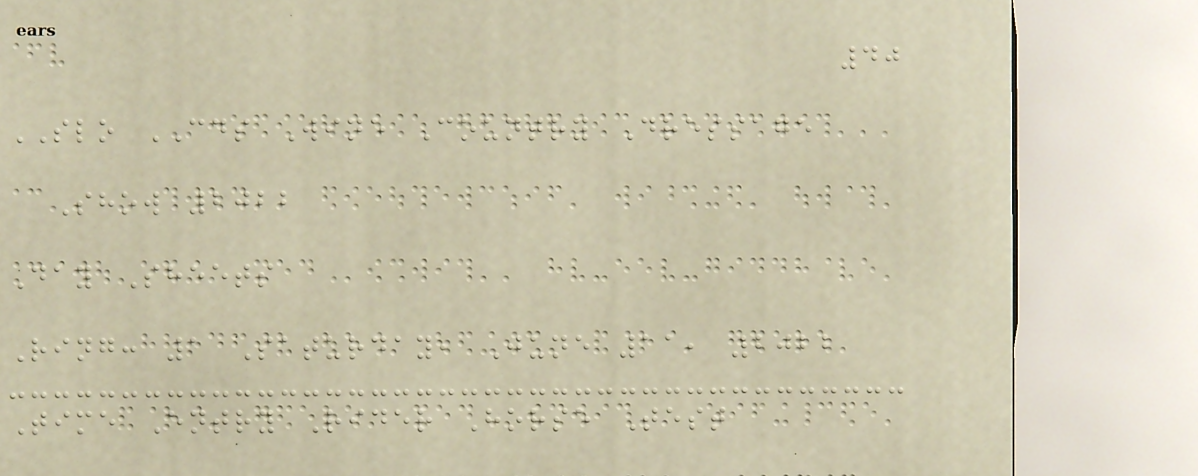40
SLO CDS Wine Country Dressage
Show 2022
Day Sheets
Ring: 1 Saturday, June 11, 2022
Time Entry Rider Horse Test
